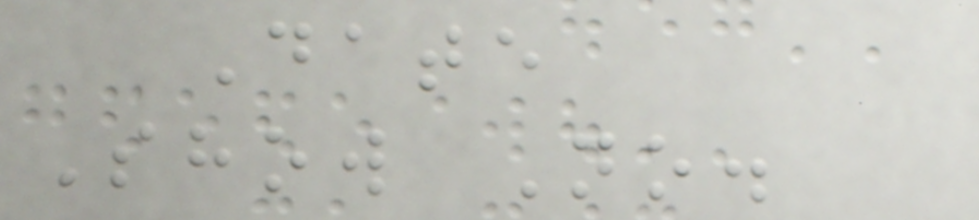Date
Show No.
